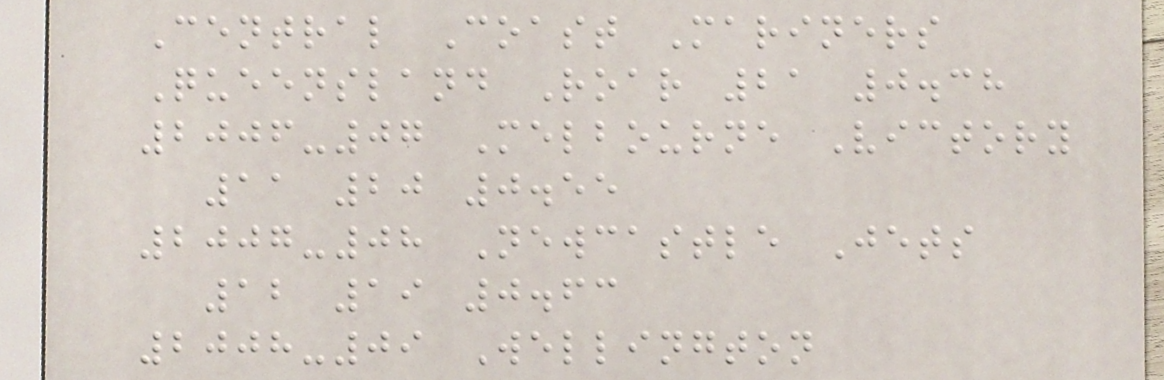Central Coast Mariners
Queensland Roar 21 0.38
2006-07 Melbourne Victory
11 20 0.55
2007-08 Newcastle Jets
12 19 0.63
2008-09 Wellington
